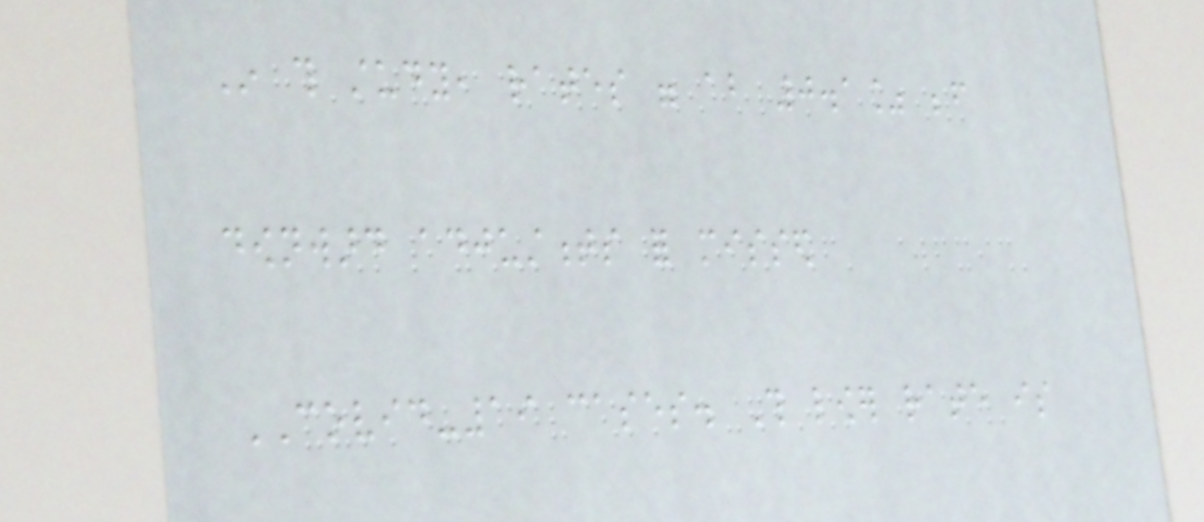In this study, rates were about 0.1% before
downward adjustments for missed
COVID-19 cases. This lower rate is
